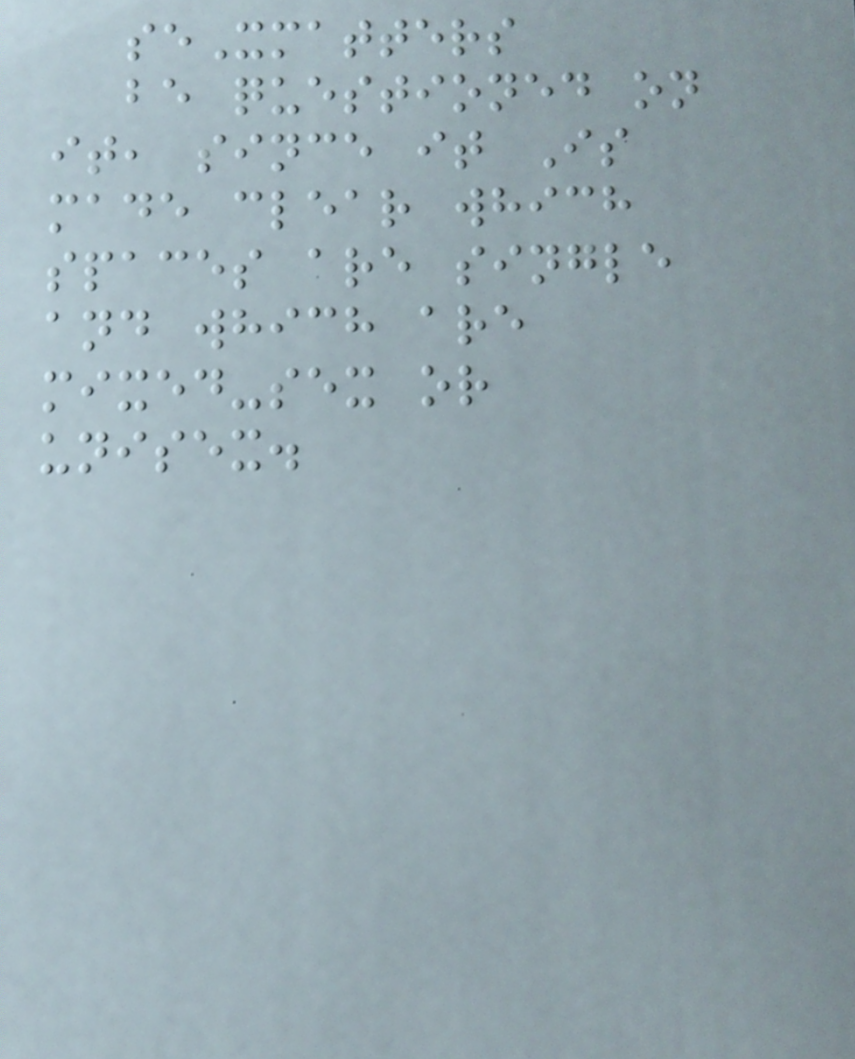seXmatters
be questioned on
it, since it Is
made clear which
spaces are single
and which are
mixed-sex or
unisex.
